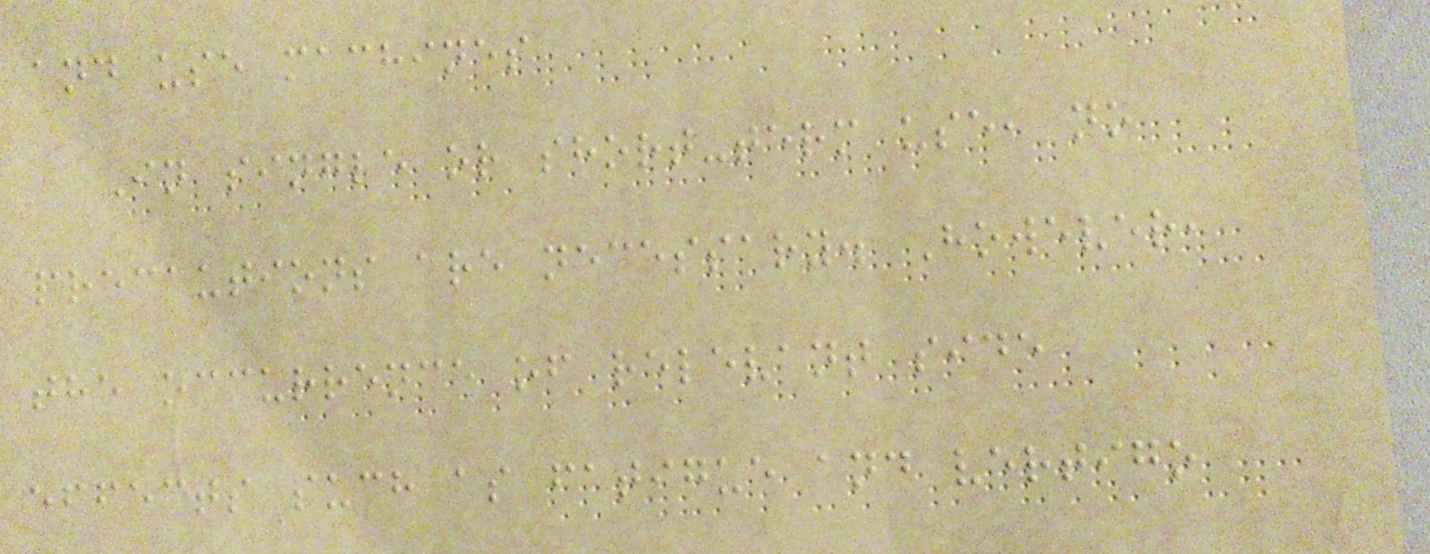and use machines
In single or short-term use, no
precautions are necessary. However,
the occurrence of relevant side
effects such as fatigue and vertigo
